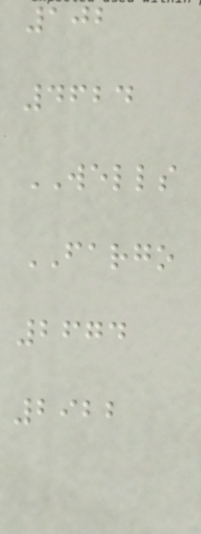102
4624
WELLS
FARGO
2674
2922
